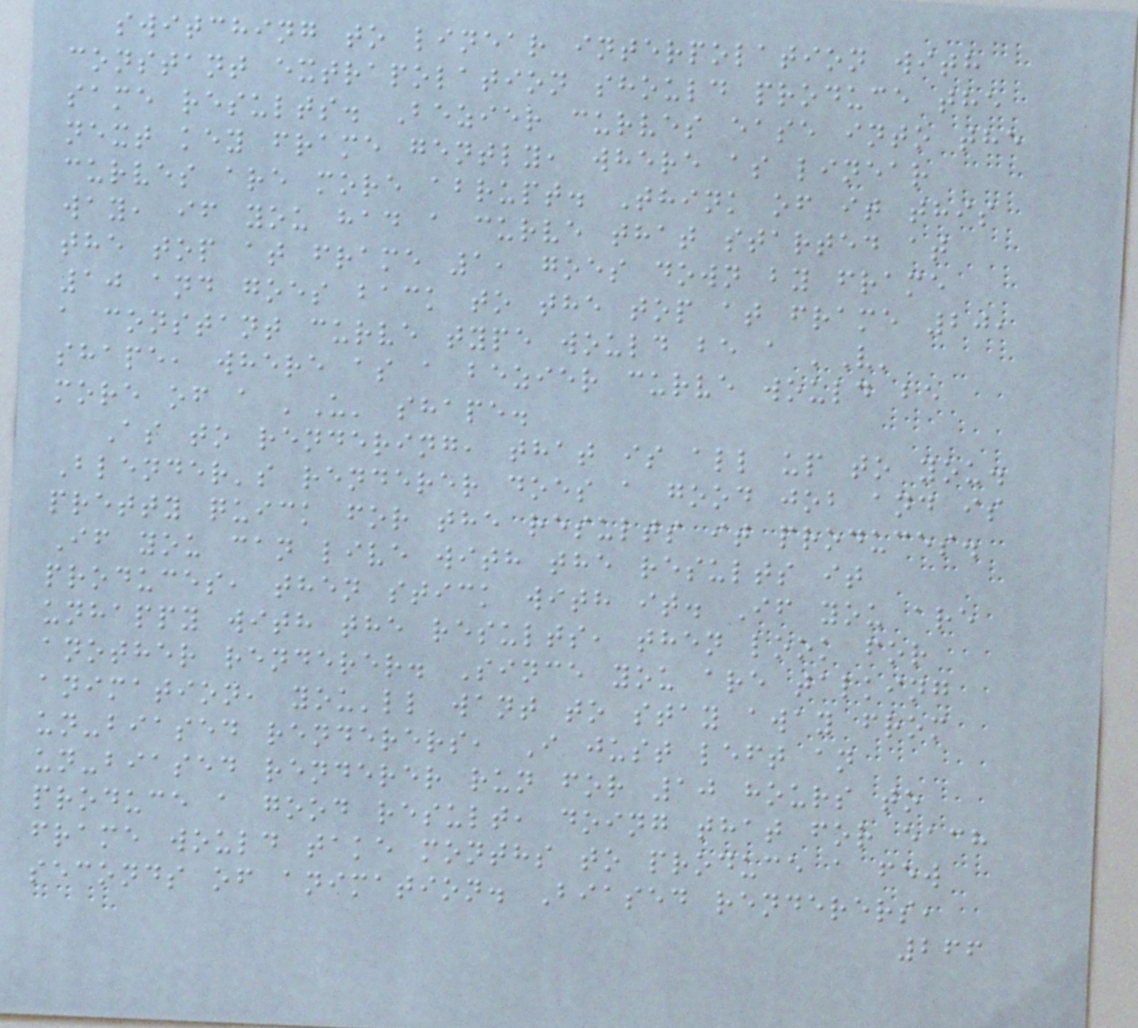switching to linear interpolation with
constant extrapolation should produce the
same results. Bezier curves ease into the
next key frame gently, where as linear
curves are more abrupt. Think of it this
way, if you had a curve that started at
the top at frame 1, goes down by frame
10 and goes back to the top at frame 20,
a constant curve type would be a 'V'
shape, where as a bezier curve would be
more of a 'U' shape.
As to rendering, that is all up to you.
Blender's renderer does a good job and is
pretty quick for the results it produces.
If you can live with the results it
produces, then stick with it. If you are
unhappy with the results, then look for
another renderer. Since you are talking
animation, you'll want to stay away from
un-biased renderers, I just left an
un-biased renderer run for 10 hours to
produce a good result, doing that for each
frame would take months to produce a few
seconds of animation. Biased renderers,
266
